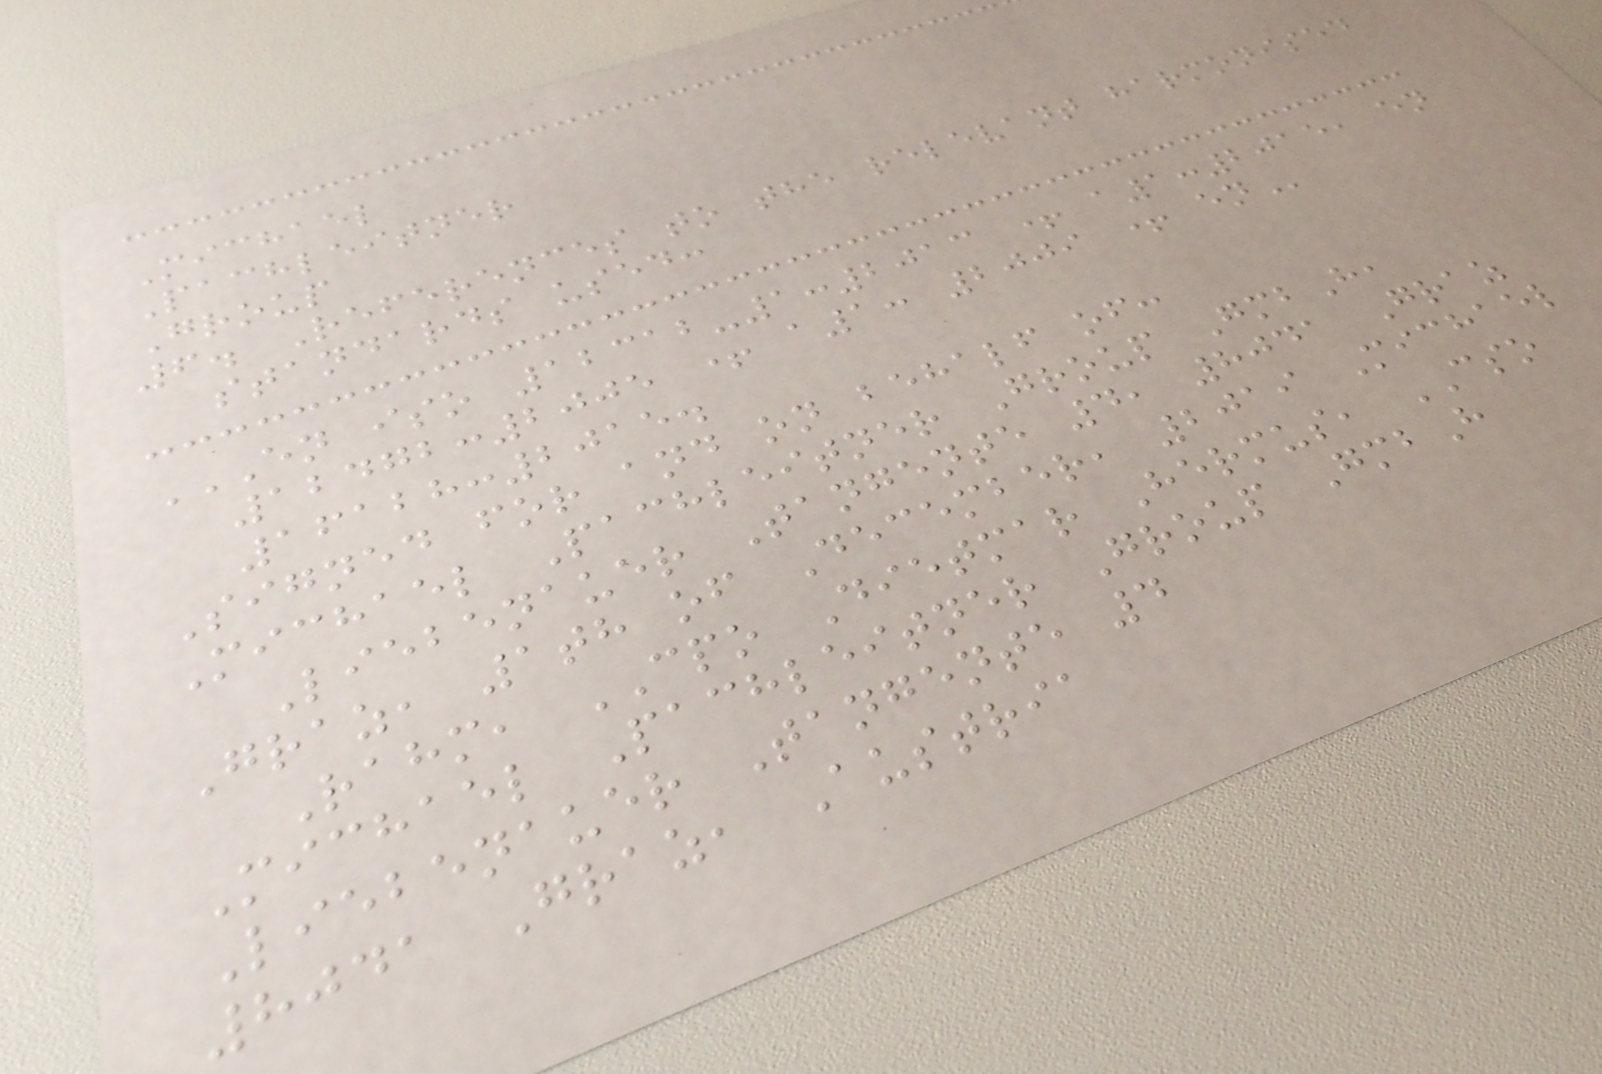Michael
Pachleitner
Group
6. References to the relevant harmonised
standards used:
EN ISO 12312-1:2013 + A1:2015, EN
12472:2005 + A1: 2009 + EN
16128:2015.
Signed for and on behalf of:
Michael Pachleitner Group GmbH,
Liebenauer Tangente 4, 8041 Graz
Graz, 1th of December, 2019 Michael
Rahm, CPO Dietmar Hermus, CSO
Michael Pachleitner Group GmbH
Liebenauer Tangente 4
8041 Graz, Austria
